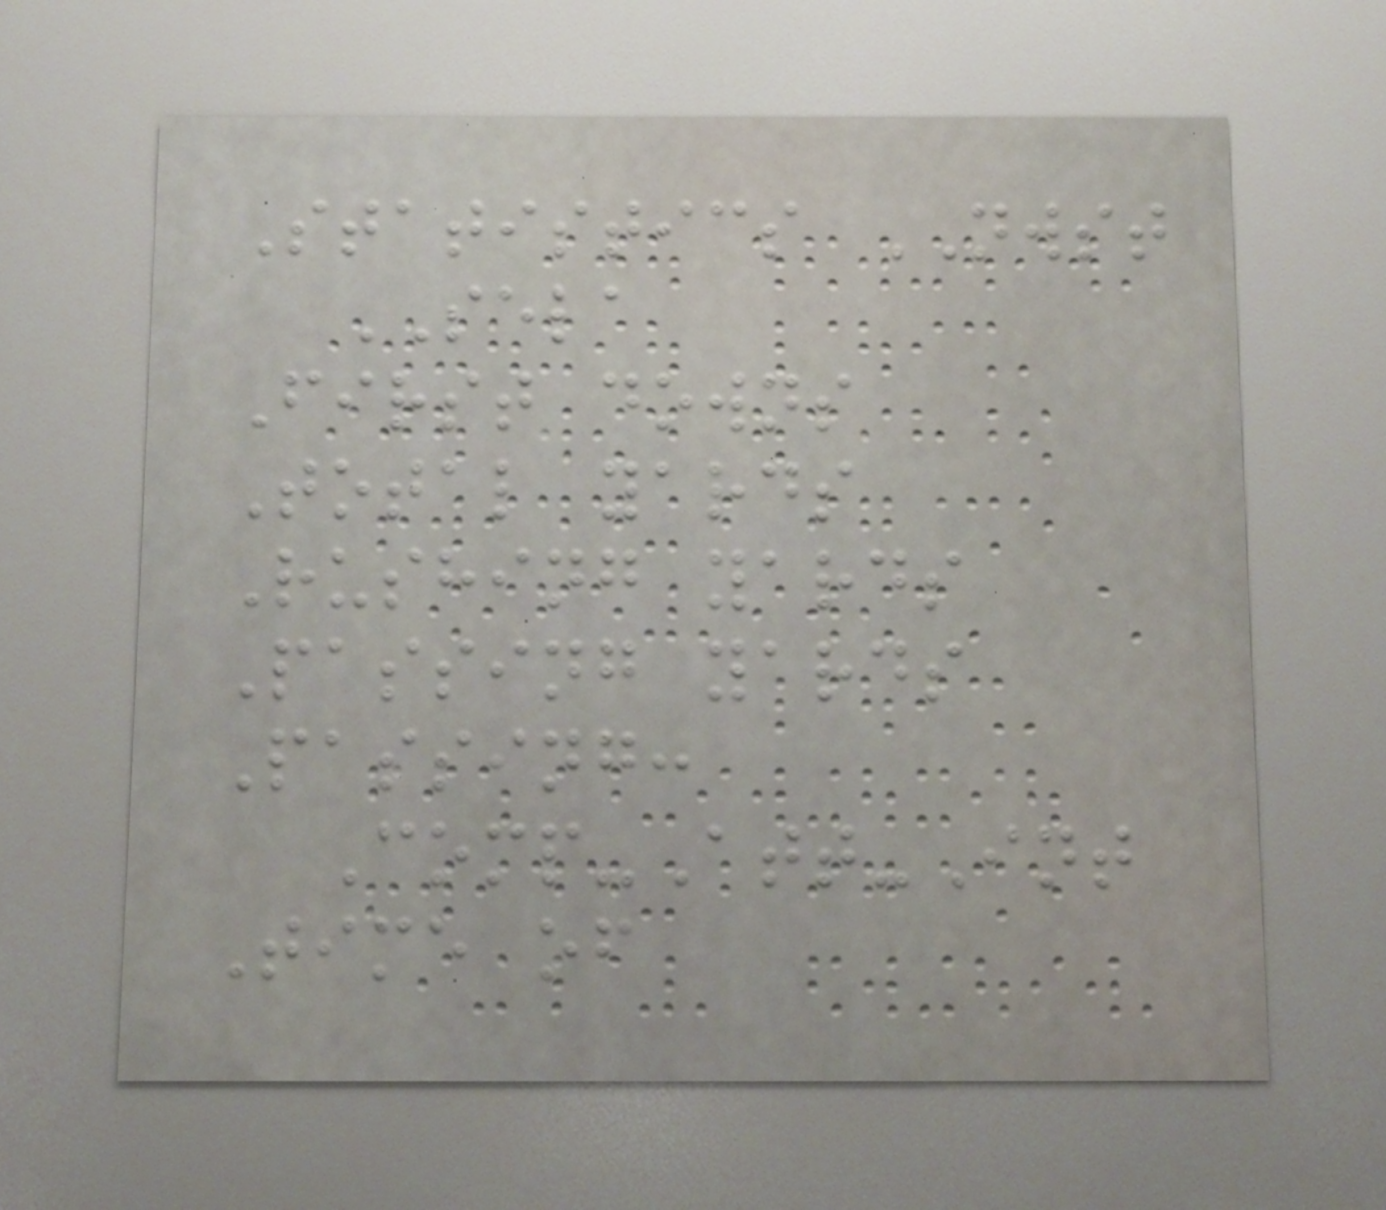Statistics NWST
SELA
First downs
Total yards
Rushing yards
Passing yards
Passing:
Comp-Att-Int
Time of
